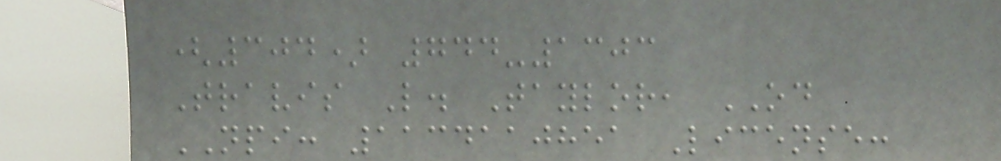(304) 744-1303
Travis L. Taylor, OD
NPI: 1134110851 License:
